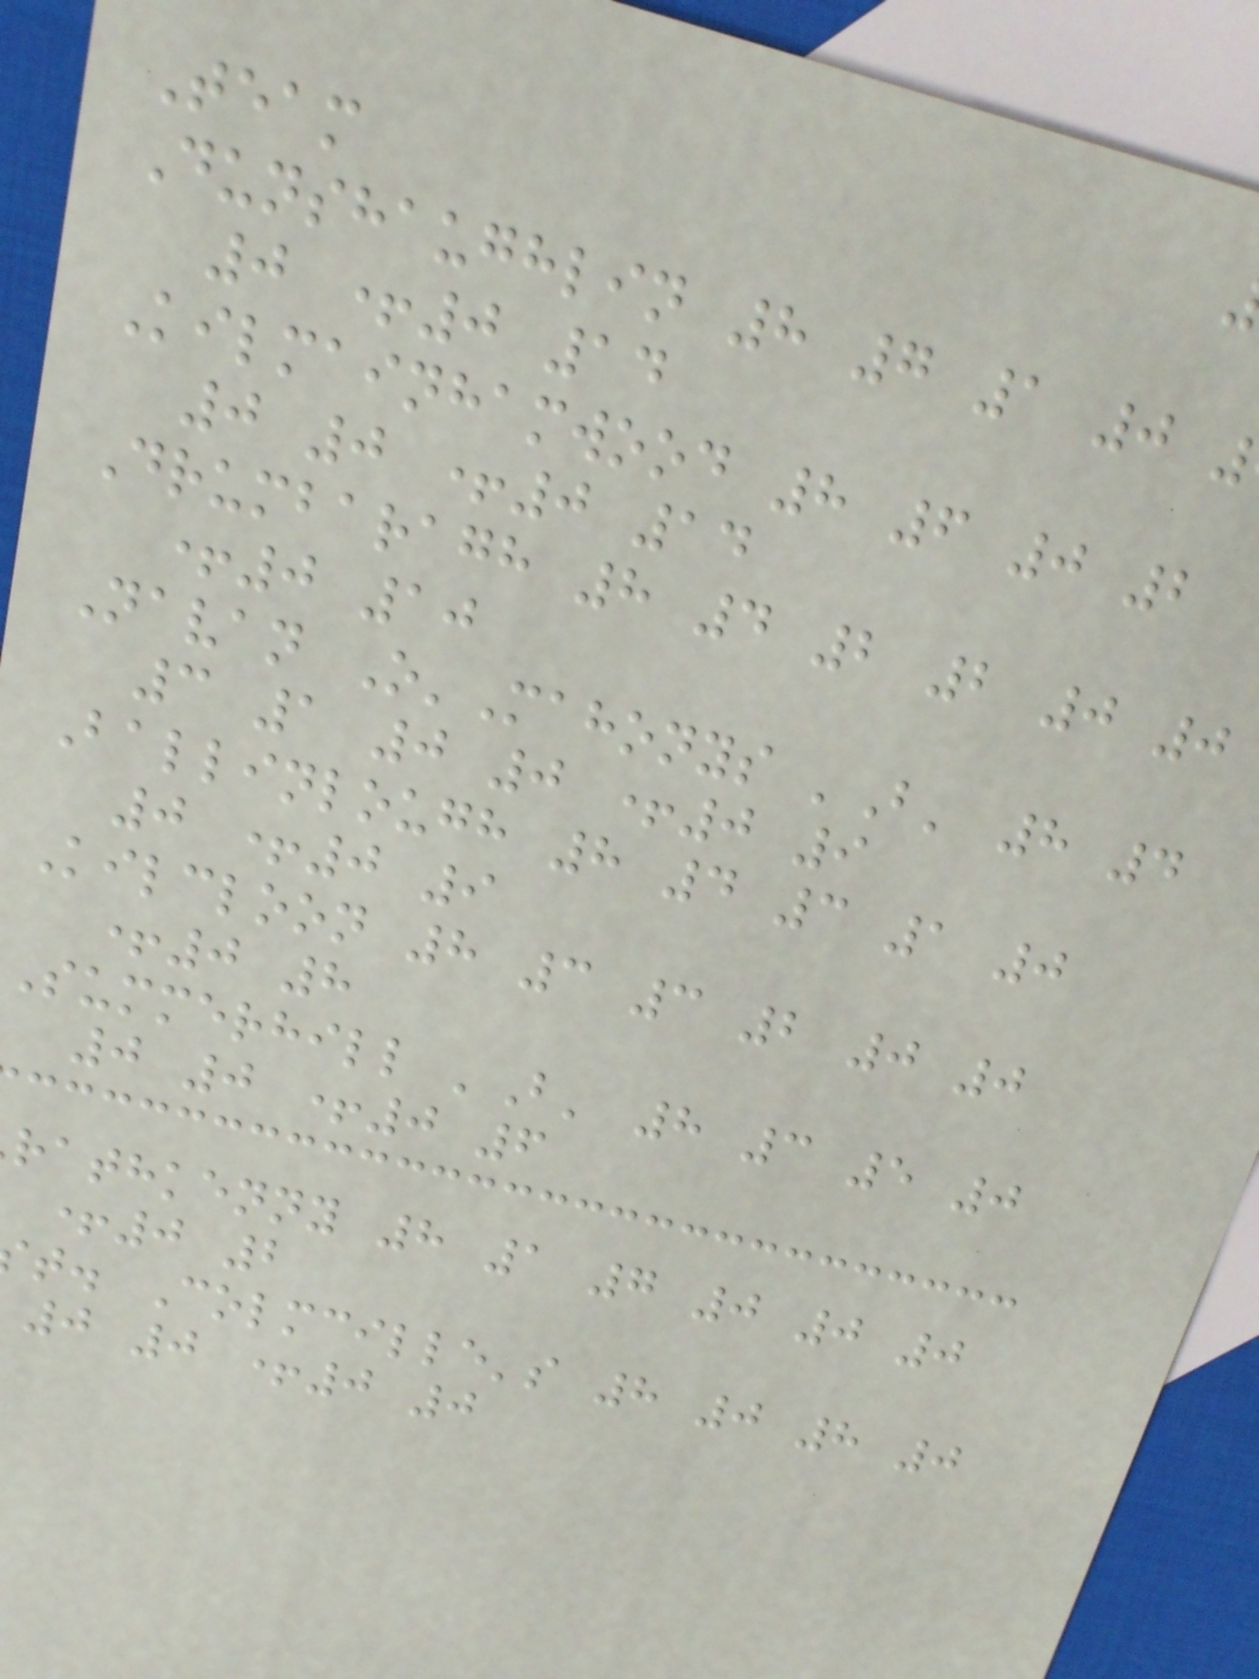Team
Dunshaughlin 8 7 1 0
0 +0 14
Kilmainhamwood 8 6 0 2
0 0 +0 14
Drumbaragh 8 4 2 2 0 0
+0 10
Navan O'Mahonys 'B' 8 4
3 1 0 0 +0 9
Ballinlough 8 4 3 1 0
0 +0 9
Kilcloon 8 3 3 2 0 0
+0 8
Summerhill 'B' 8 3 5 0
0 0 +0 6
rathkenny 8 1 7 0 0 0
+0 2
t. Colmcille's 8 0 8 0
0 0 +0 0
